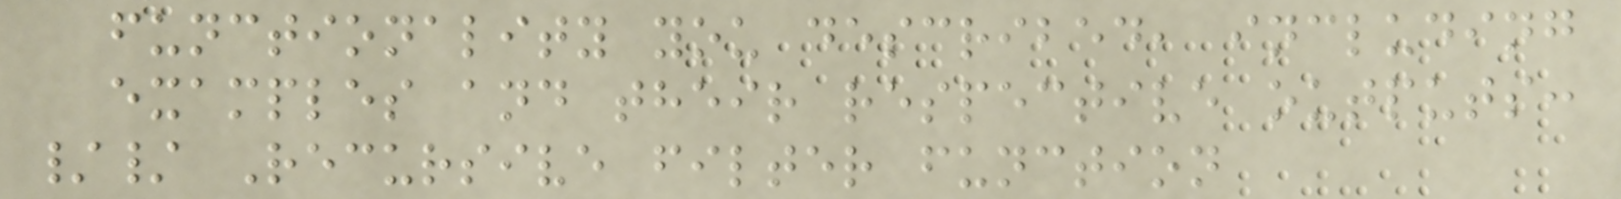functionality you described, including
examples and their respective outputs:
// Recursive filter function
